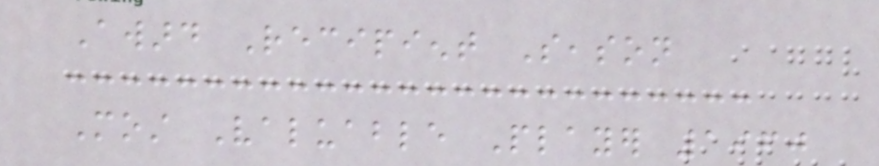Award Recipient Season
Most Valuable Player 1960
